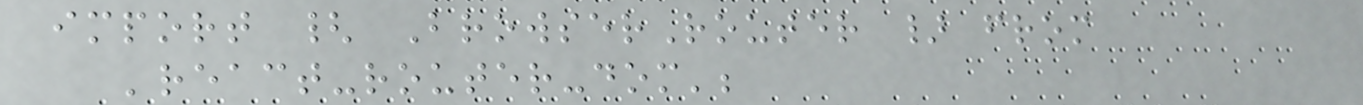import { BrowserRouter } from
'react-router-dom';
